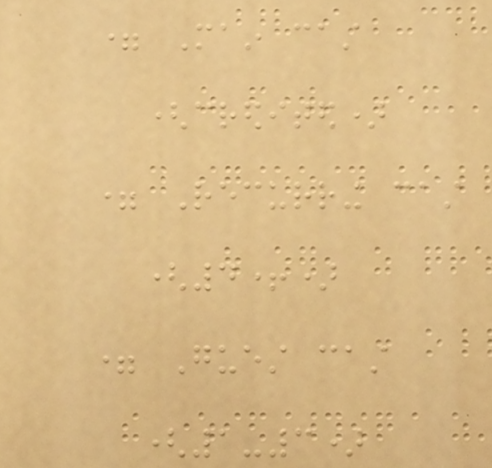= Main cast
(credited)
= Recurring cast
(4+)
= Guest cast
(1-3)
